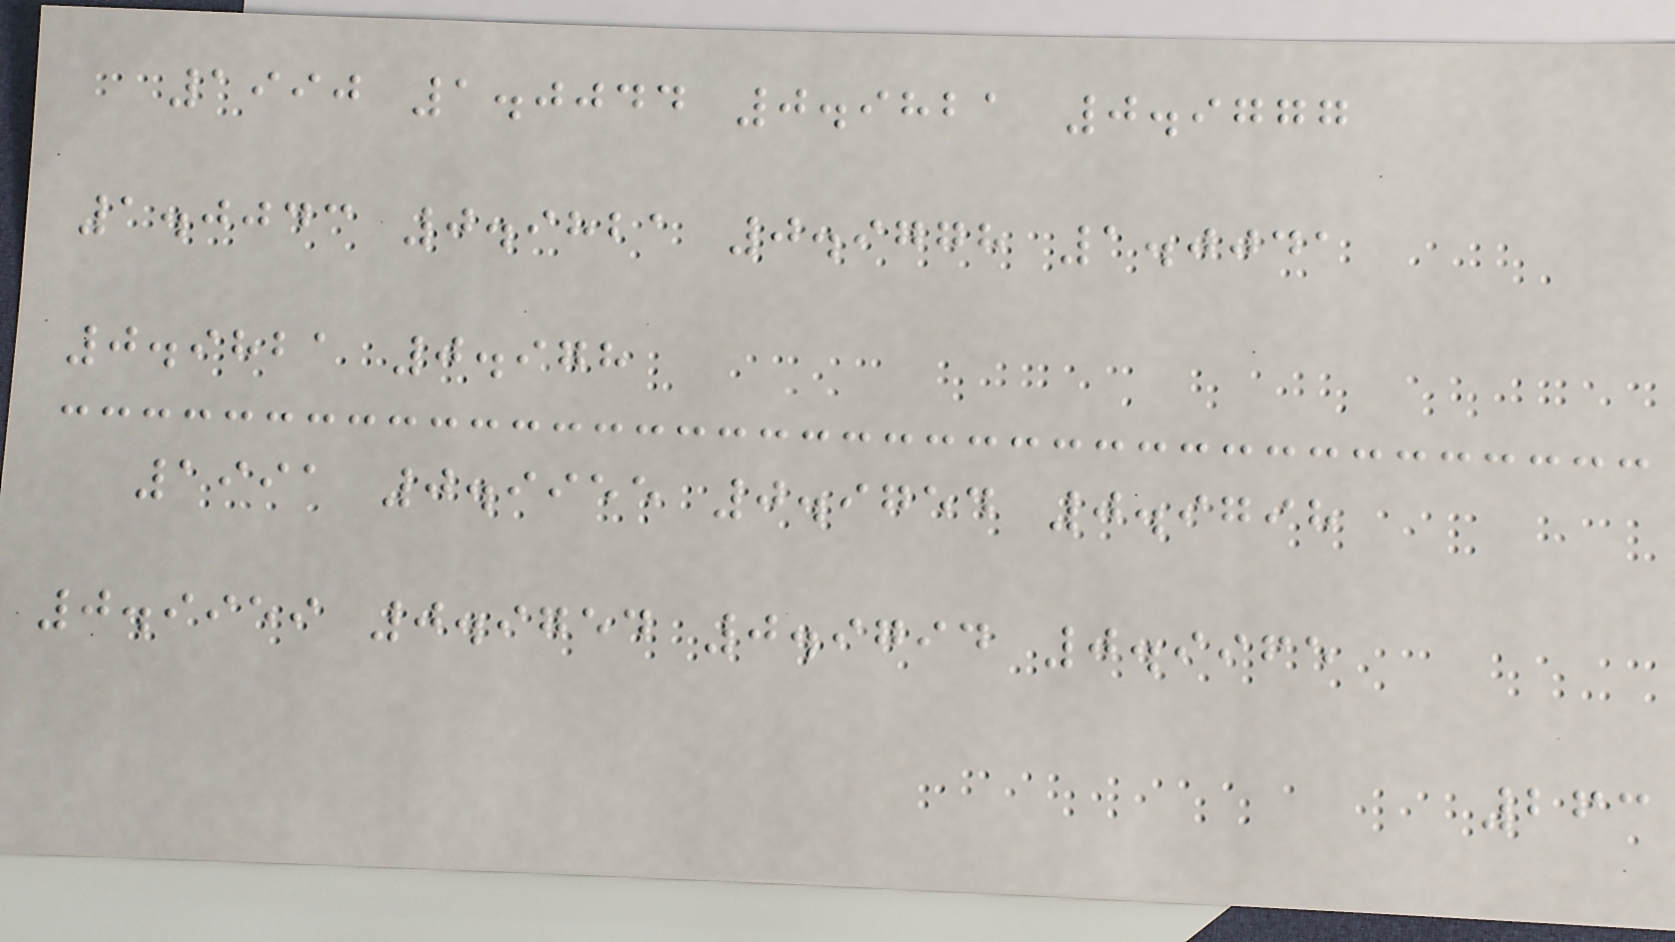1990 1.0044 0.9821 0.9777
1.0043 0.9821 0.9778 1.0041
0.9821 0.978
1991 0.9955 0.9754 0.9798
0.9959 0.9754 0.9794 0.9965
263
